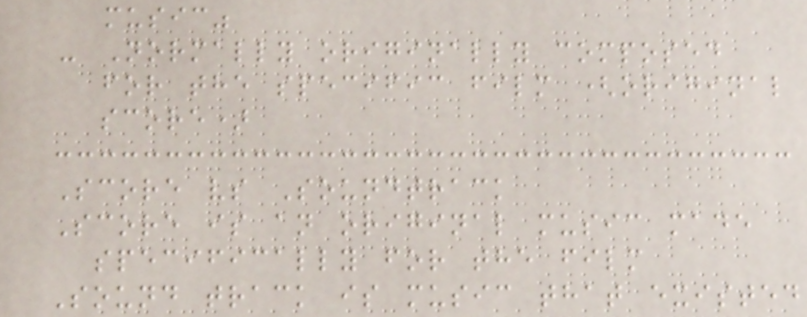music"
- Normally originally composed
for the specific film (original
score)
Score vs Soundtrack
Score is an original music made
specifically for the film
Sound track is music that existed
